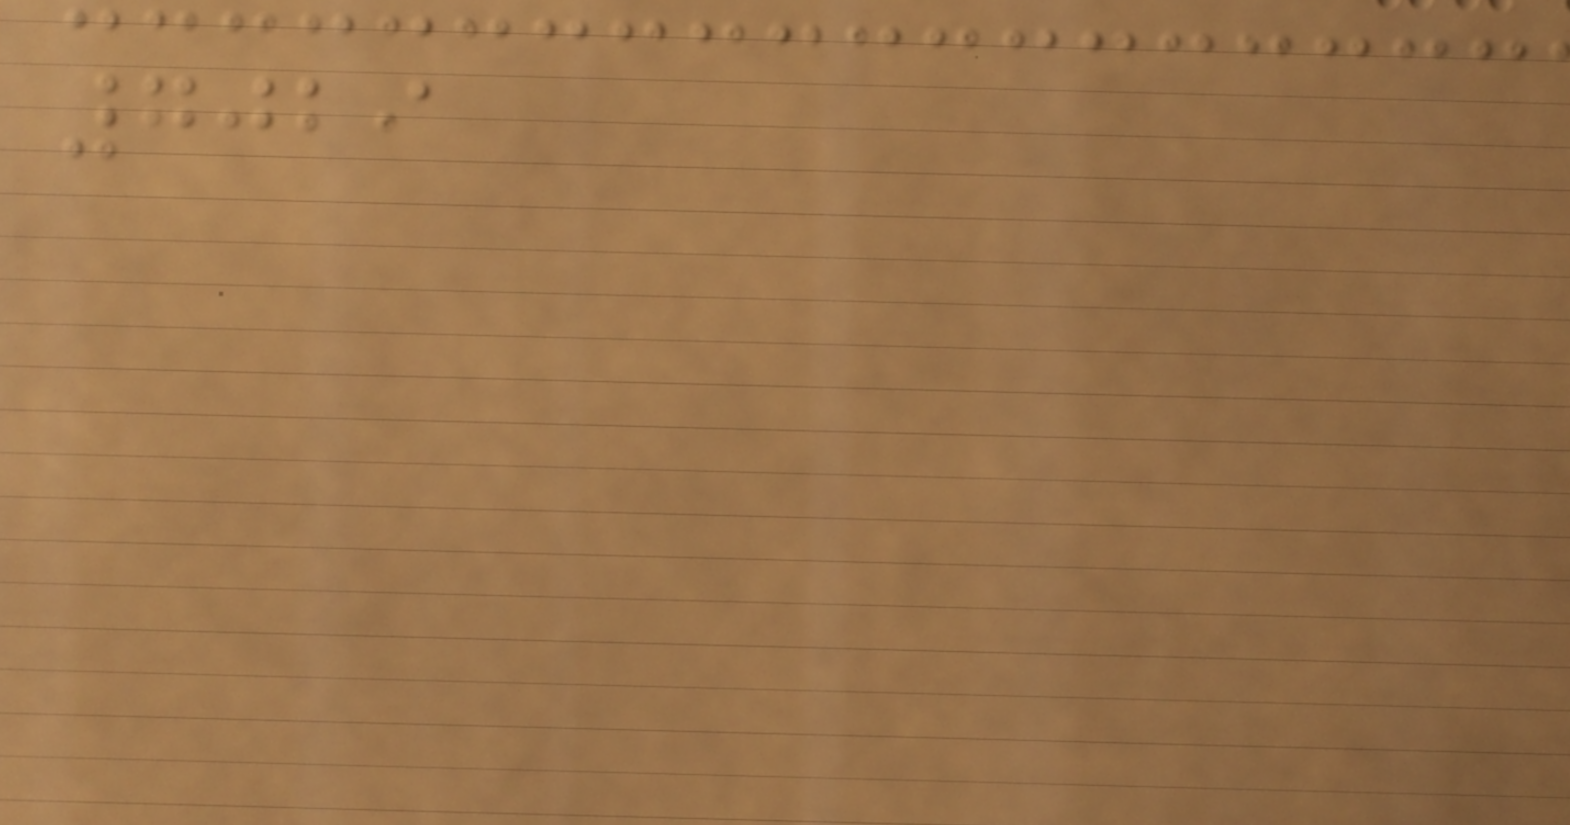7029
